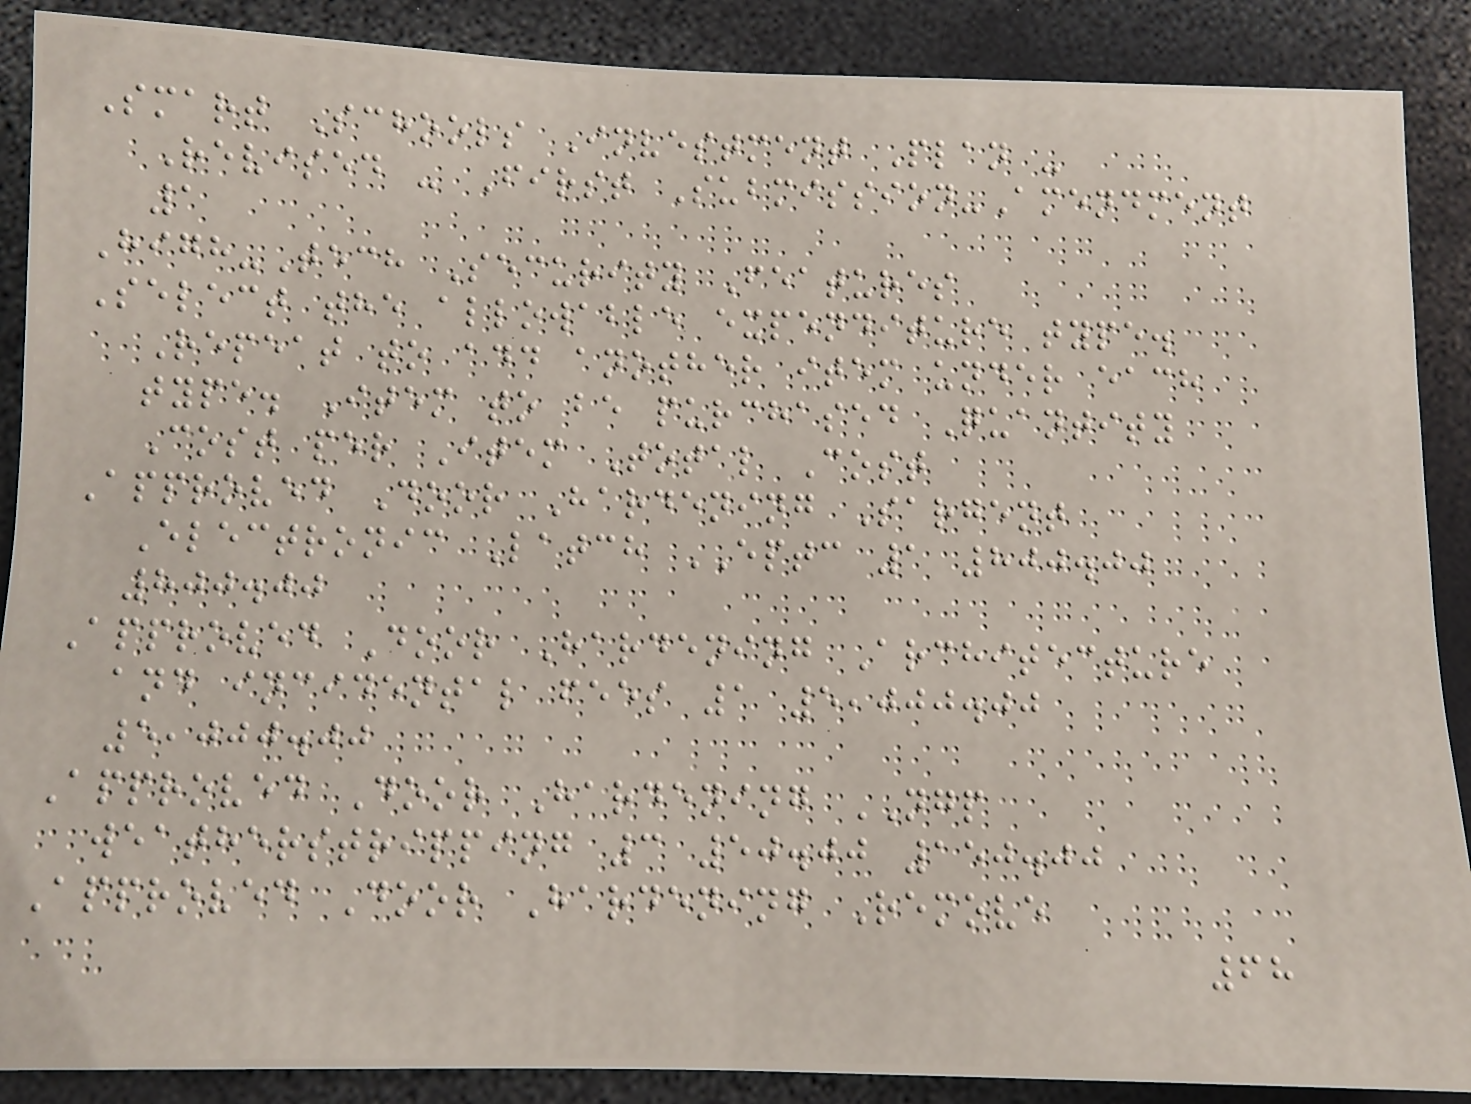Smart Schools Investment Plan -
Revised - First Submission-Amendment
1
High-Tech Security Features
Select the allowable expenditure type.
Repeat to add another item under each
type. Item to be purchased Quantity
Cost per Item Total Cost
Approved Door Hardening Sargent
Electronic Latch EPTC 1 800.00
800.00
Approved Door Hardening Architecture
and incidental fees 1 5,000.00
5,000.00
Approved Door Hardening NGP
weatherstripping 3 50.00 150.00
Approved Door Hardening Remove
68
